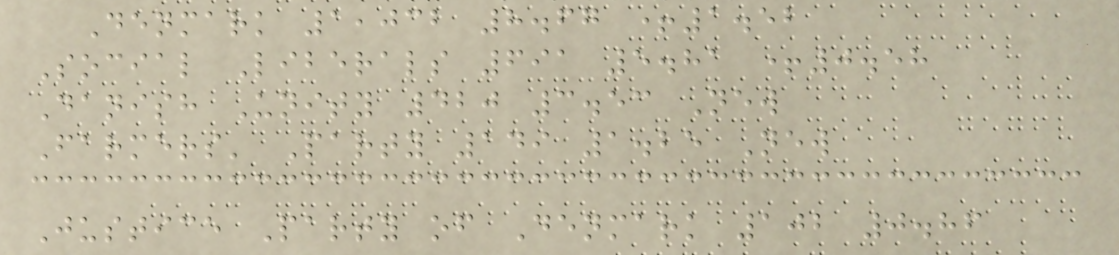Denmark 1,032 8.67 +1.52
Social Liberals 691 5.81 +0.58
Danish Unity 420 3.53 New
Farmers' Party 149 1.25 New
Justice Party of Denmark 102 0.86
